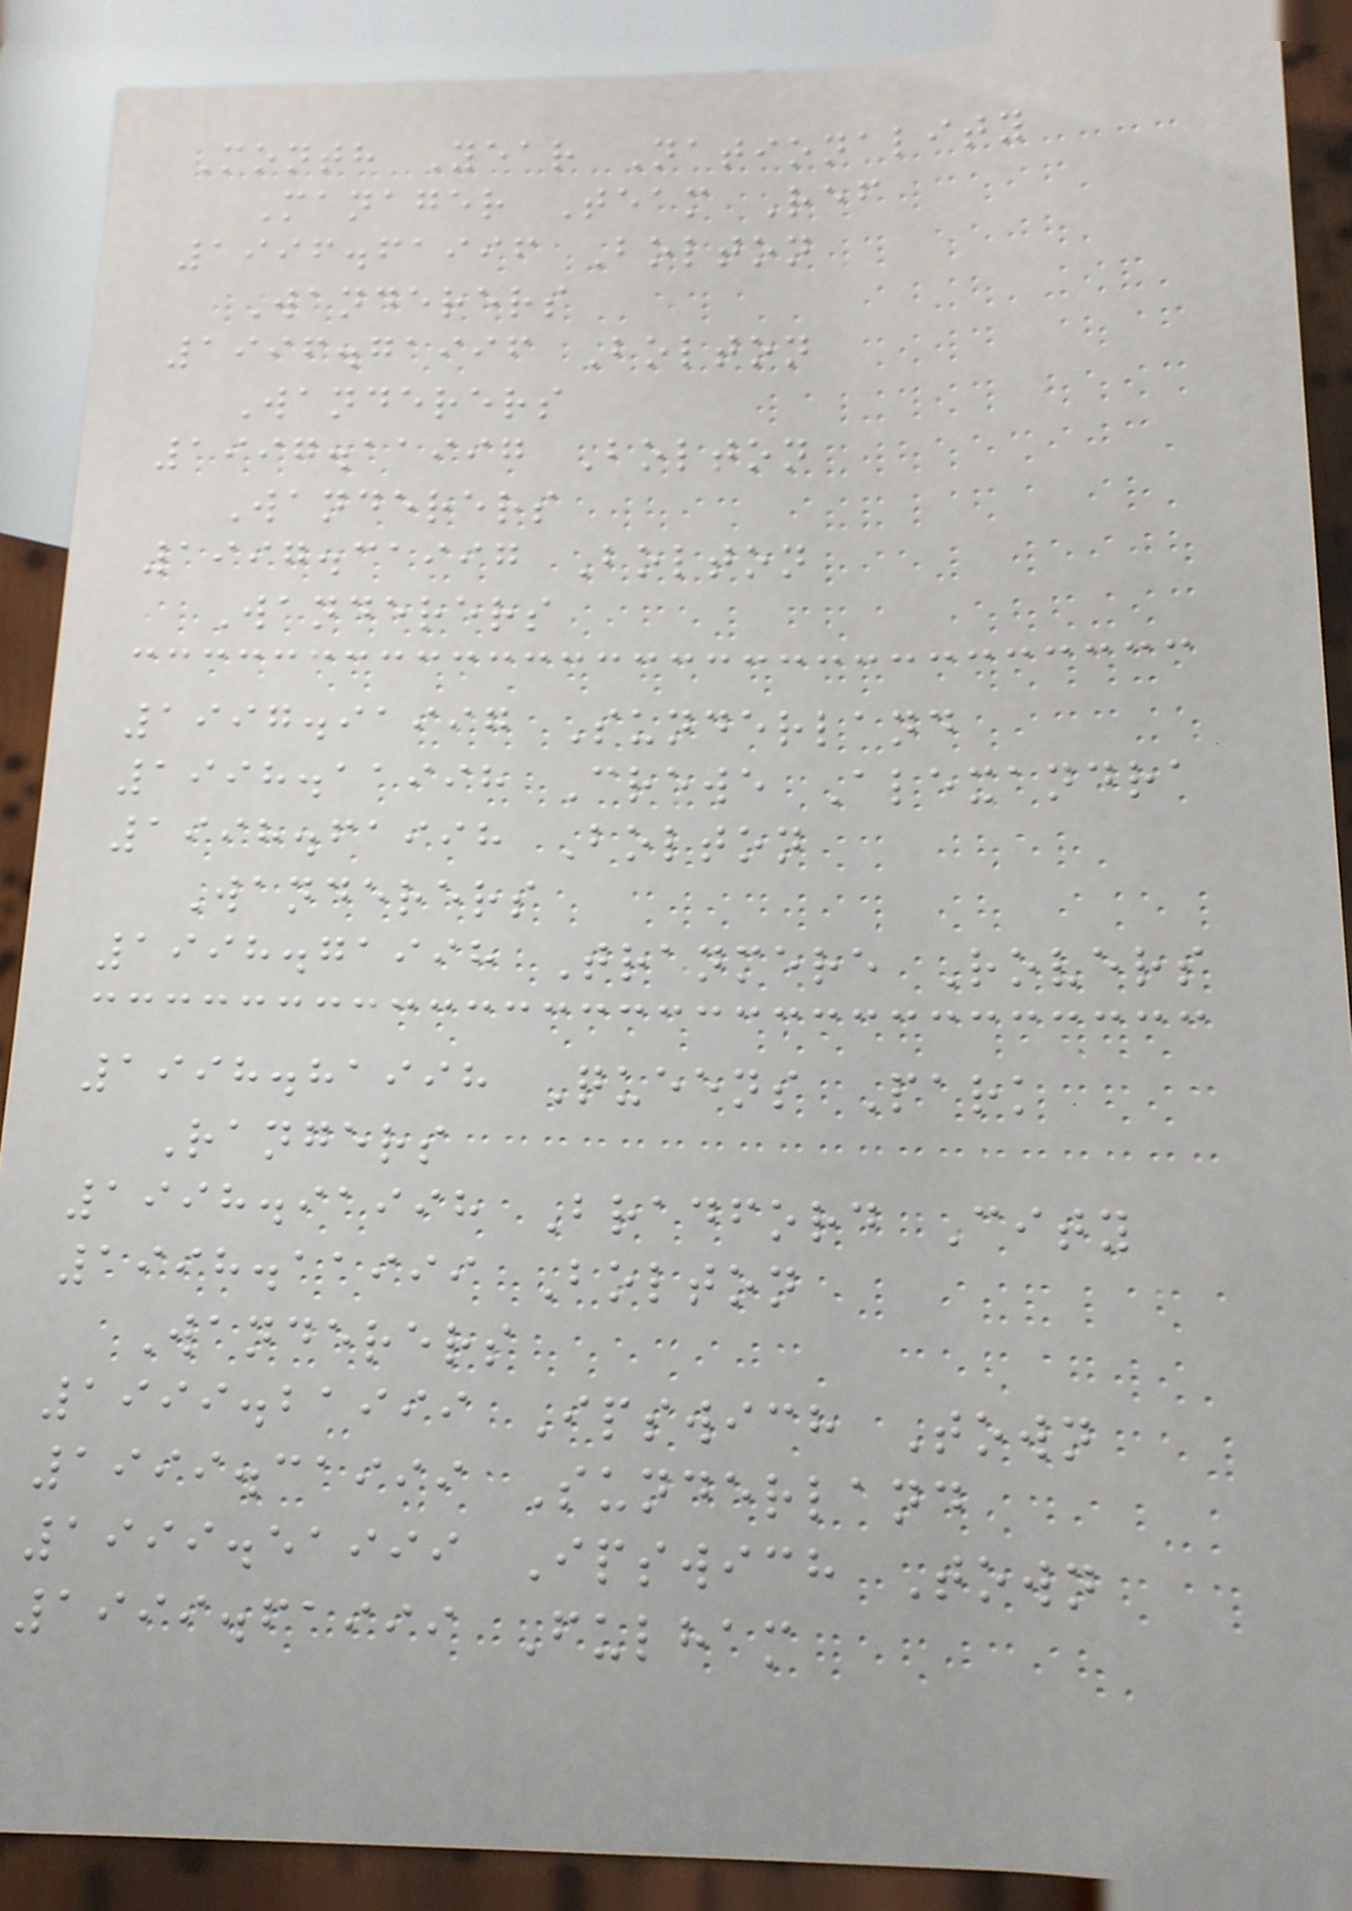Month Year Nationality
Manager Team Ref
1996.61996 Bolton
Wanderers
1996.71996 Bolton
Wanderers
1997.11997 Bolton
Wanderers
1997.31997 Bolton
Wanderers
1997.91997 Sunderland
1998.11998 Crewe Alexandra
1998.61998 Bolton
Wanderers
1998.71998 Tranmere Rovers
1998.81998 Queens Park
Rangers
1998.91998 Bradford City
1998.11999 Bolton
Wanderers
1999.21999 Ipswich Town
1999.31999 Sunderland
1999.51999 Ipswich Town
1999.61999 Fulham
